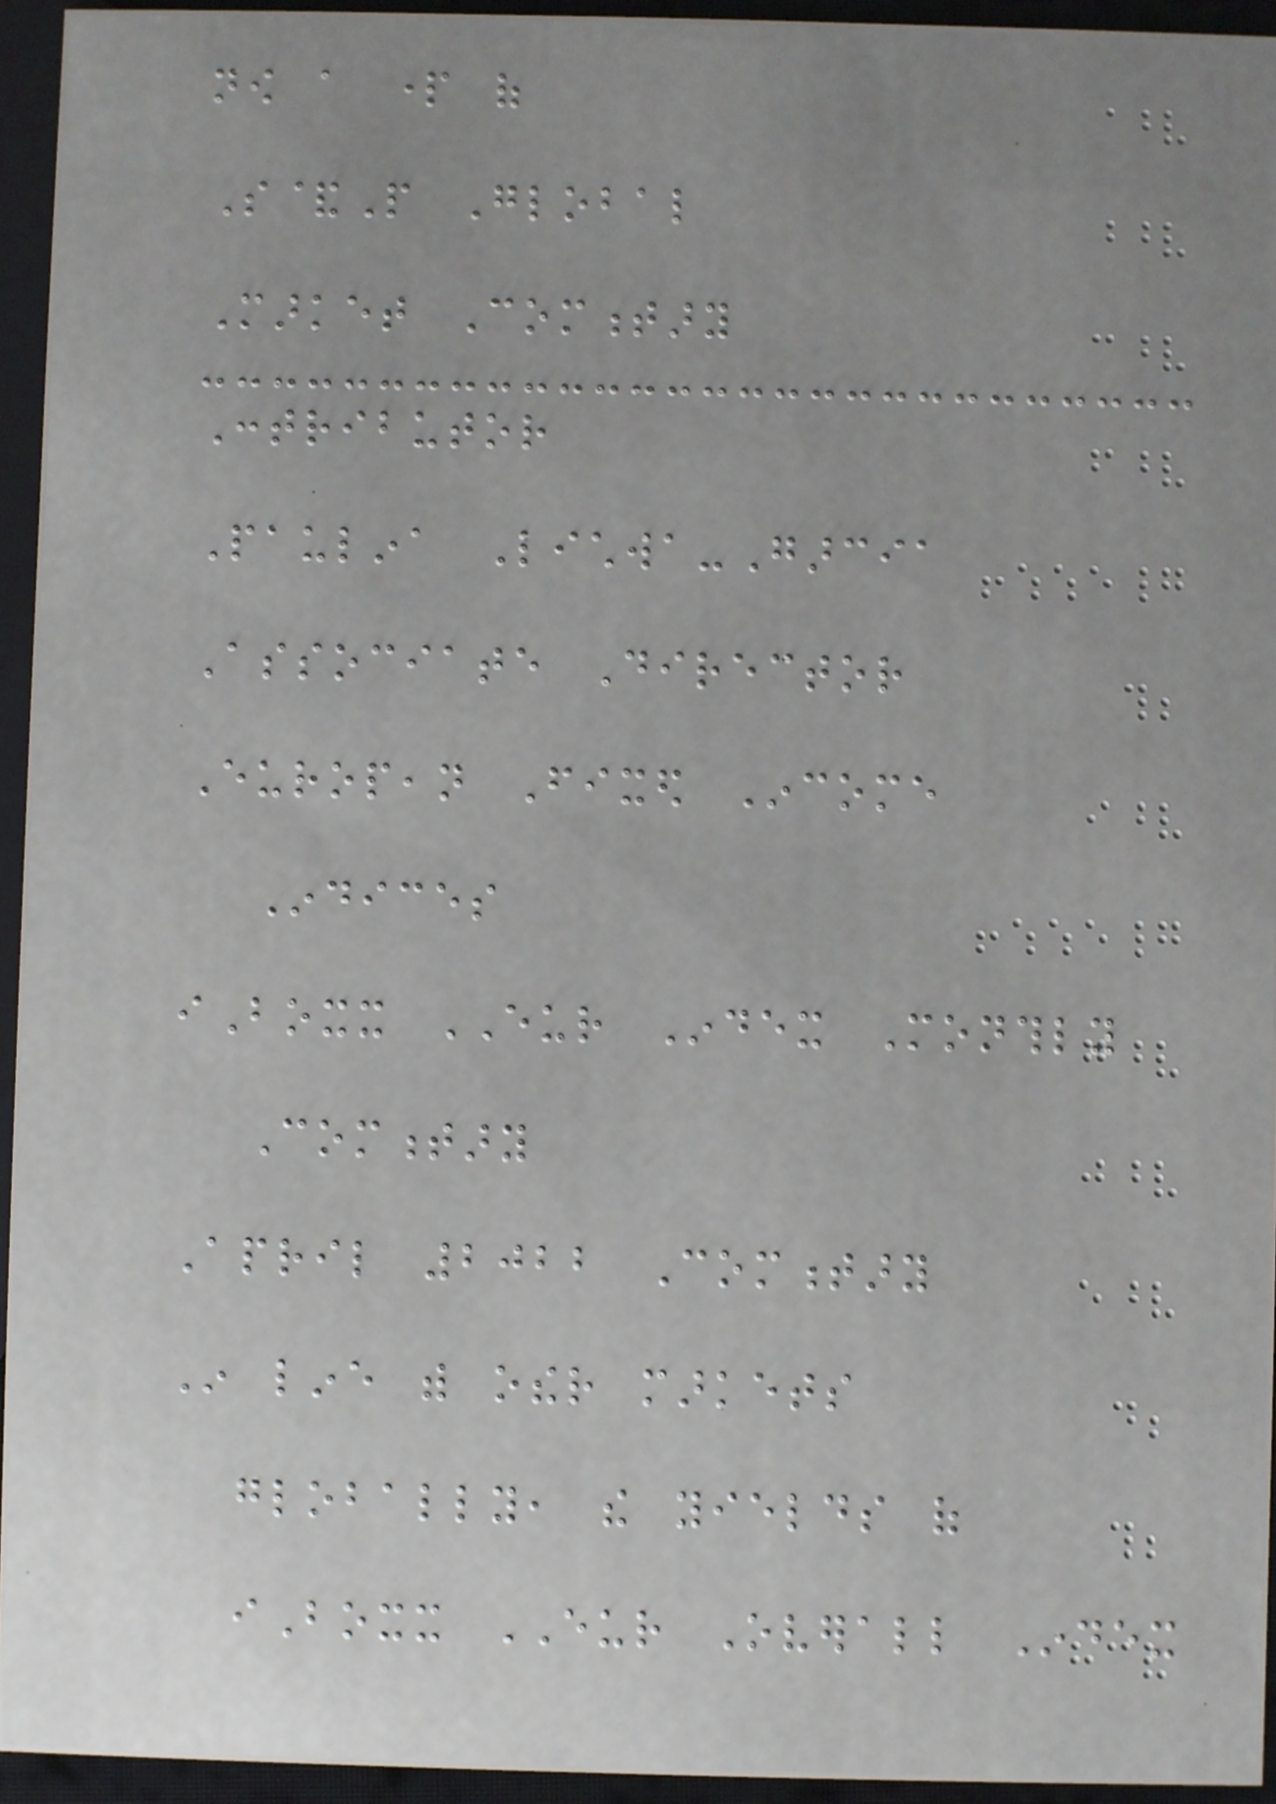now a part of
S&P Global
Market Commentary
Contributor
Paulina Lichwa-Garcia
Associate Director
European Fixed Income
Indices
iBoxx EUR Index Monthly
Commentary
April 2022 Commentary
In line with other markets
globally, the yields of
iBoxx EUR Overall Index
